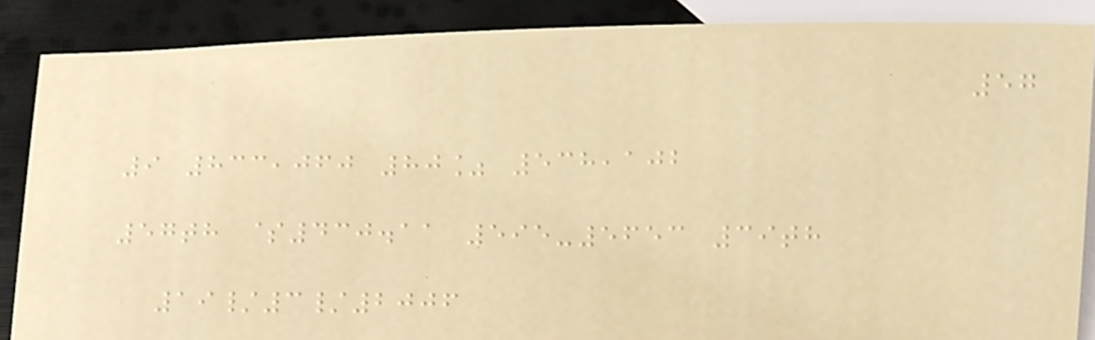57
9 833,060 80% 538,102
57th $430.11 595-5653 39th
19/3/2006
